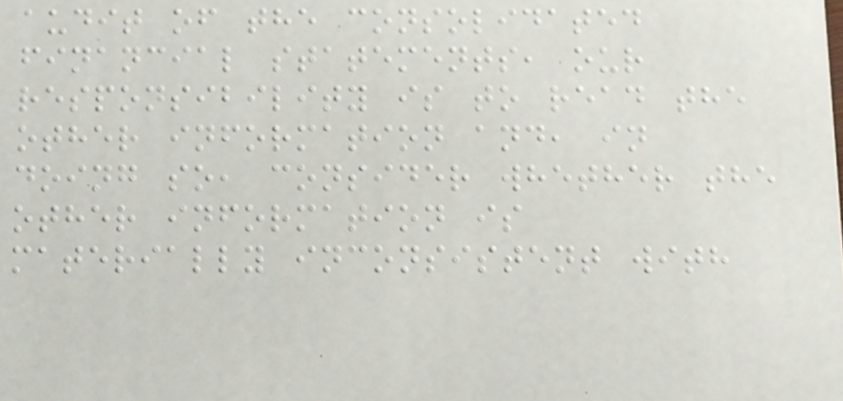audit of the consolidated
financial statements, our
responsibility is to read the
other information and, in
doing so, consider whether the
other information is
materially inconsistent with
